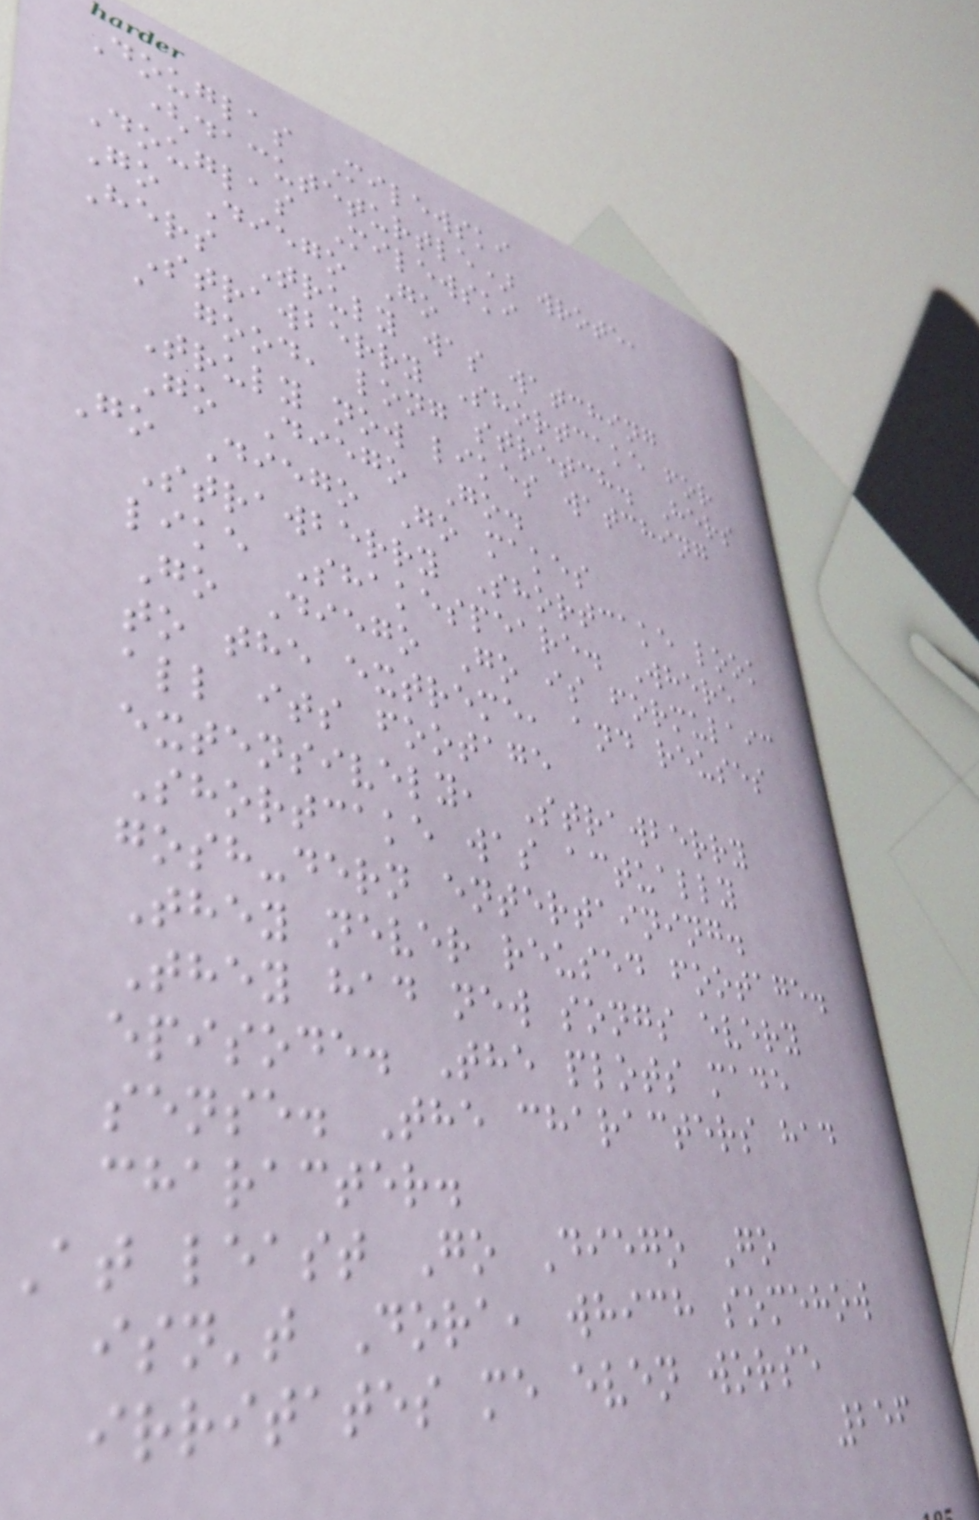Douglas Milewski
(dacuteturtle) wrote,
Douglas Milewski
Go Diego Go
Hers Truly was watching
Strawberry Shortcake for
a good, long stretch. Hers
Truly now likes watching
Go Diego Go.
Go Diego Go makes
Strawberry Shortcake look
like Shakespeare. Where
Go Diego Go is formulaic
to the extreme, and reuses
all its footage
extensively, Strawberry
Shortcake was actually
gosh-dern entertaining.
They never reused footage.
They had new songs every
episode. The plots made
sense. The characters had
character.
At least Go Diego Go
isn't Dora, which somehow
irritates me even worse
256
